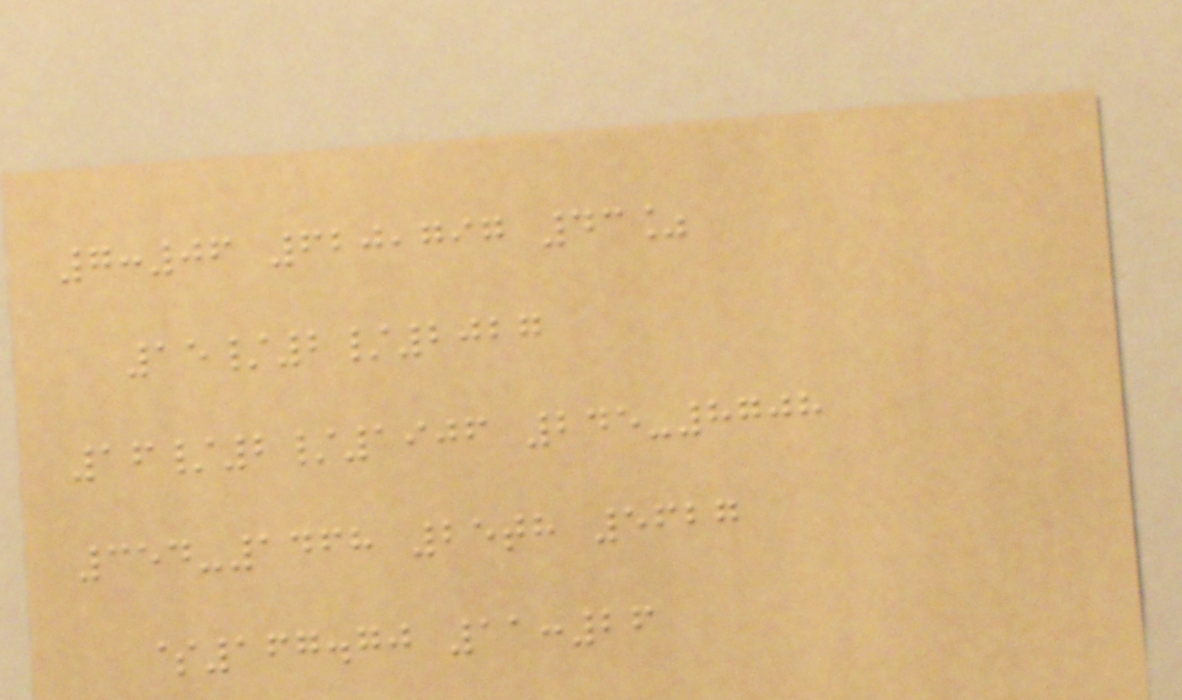7:06 620,797 43%
15/2/2027
16/2/1906 245-8708
354-1468 25th 5627
$167.70 11:26
